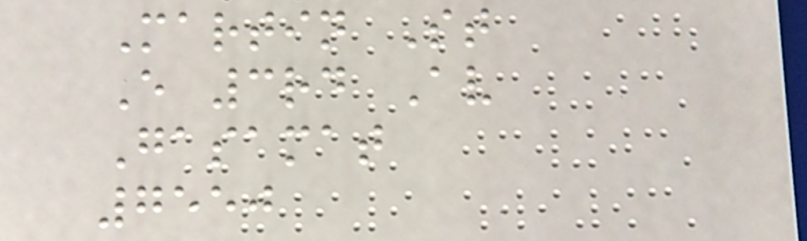Martin St
E 3rd Av
Gasamat
7550
